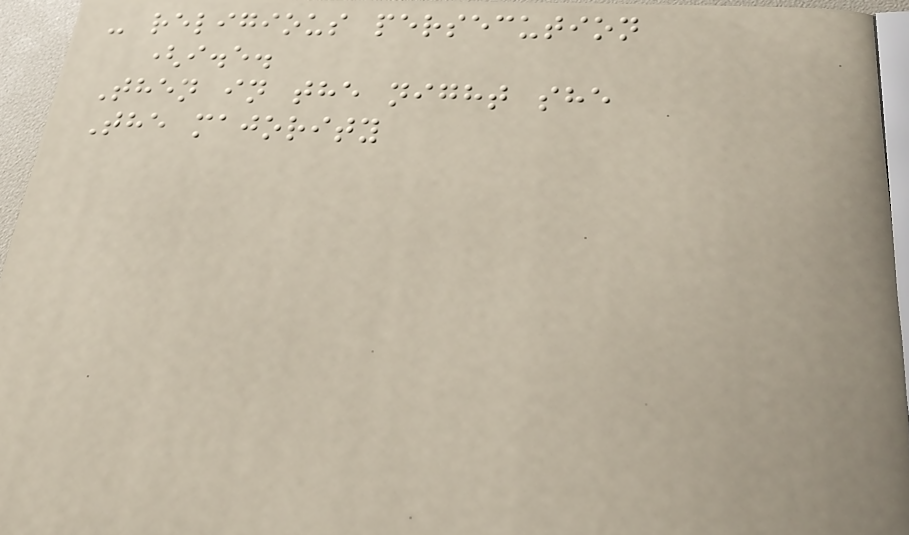- religious persecution
(i.e.
Then in the night she
The majority
